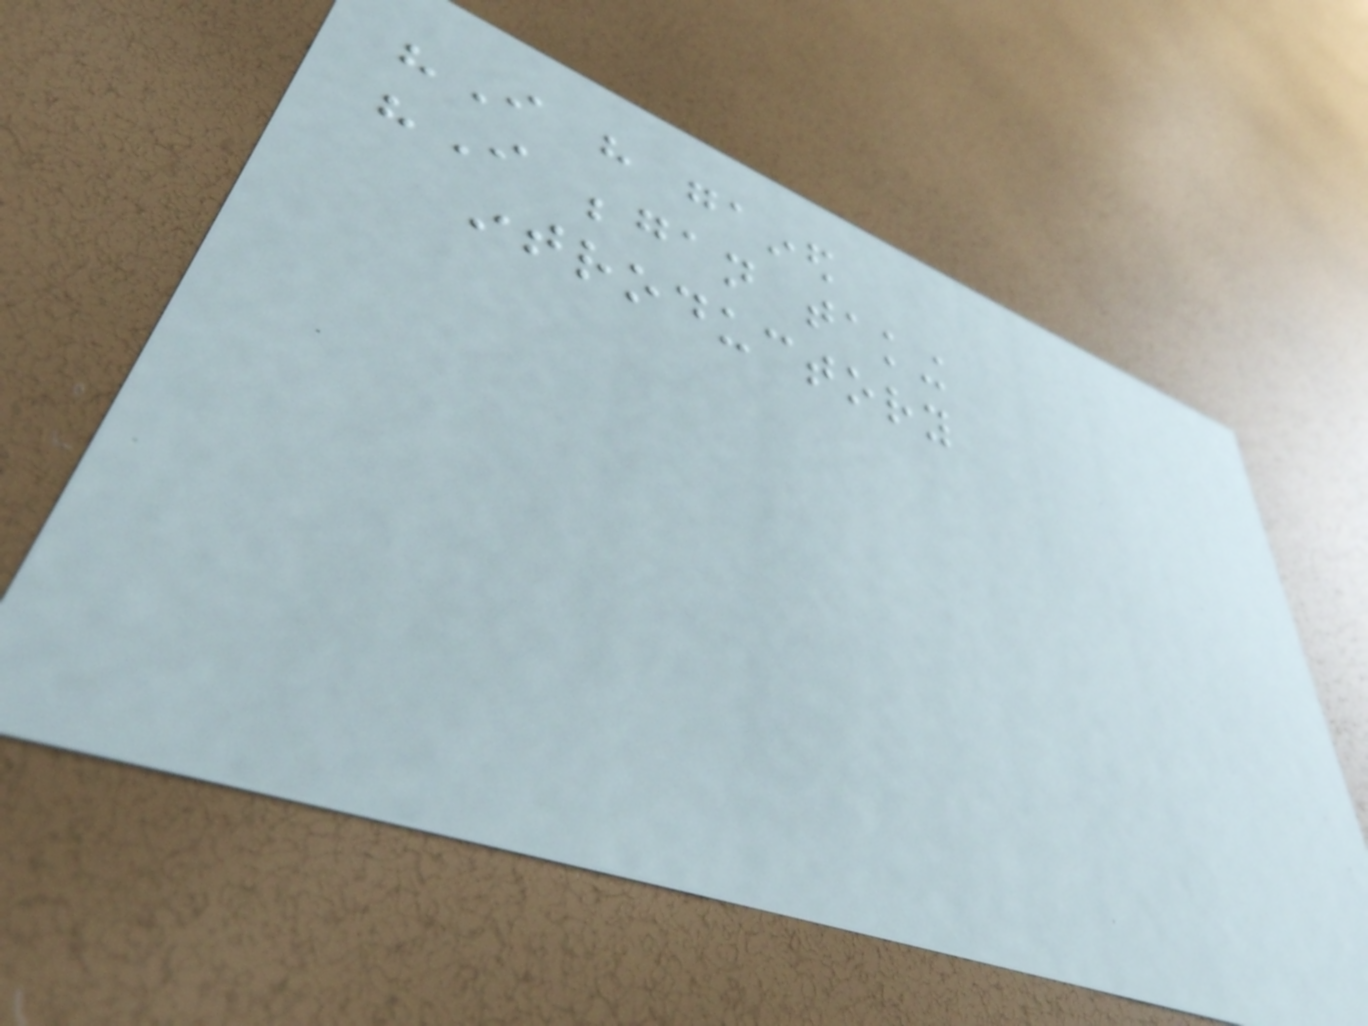"I have gained
"I began taking
introductory
